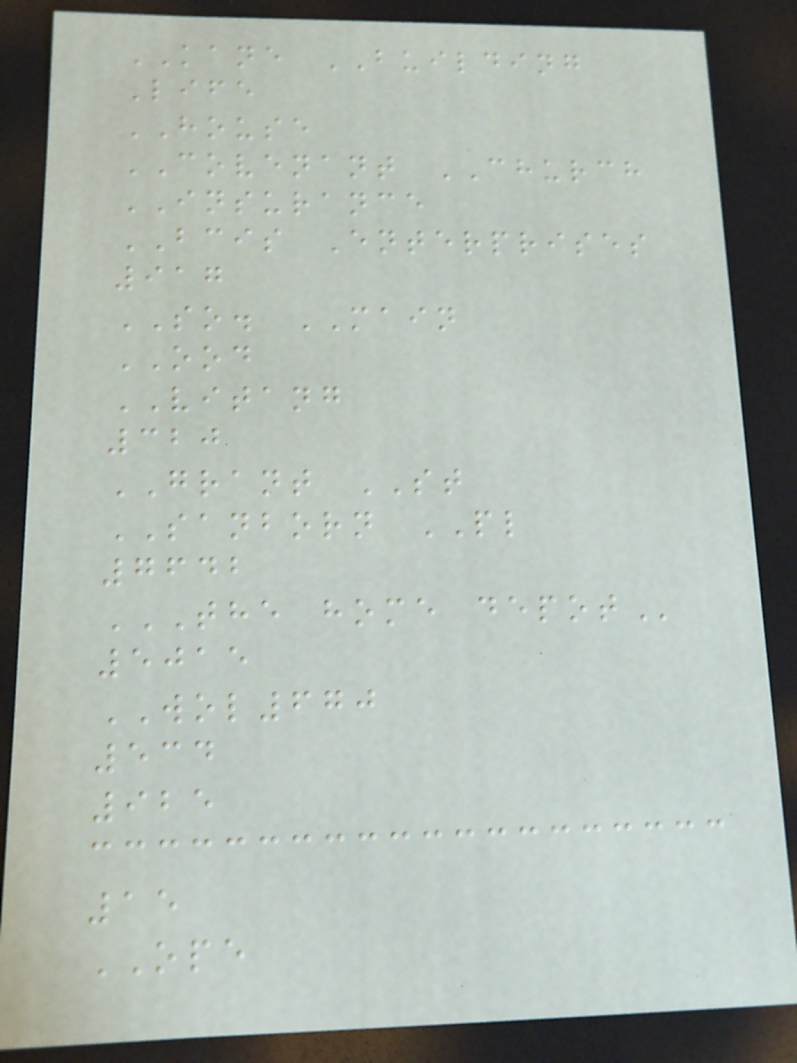KANE BUILDING
Life
HOUSE
COVENANT CHURCH
INSURANCE
BCIS Enterprises
917
SO. MAIN
OOD
VITANG
320
GRANT ST
SANBORN PL
7642
THE HOME DEPOT
5015
WOL670
534
925
15
OPE
